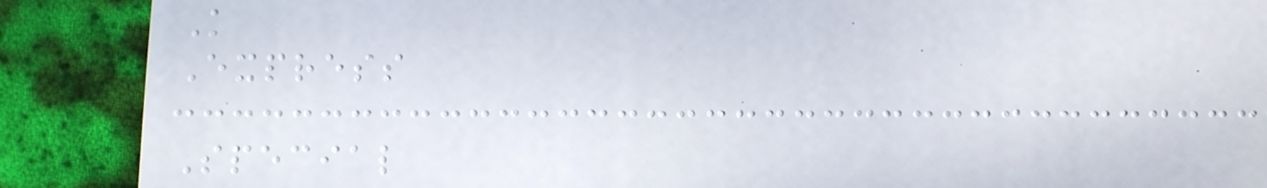K
Express
Special
